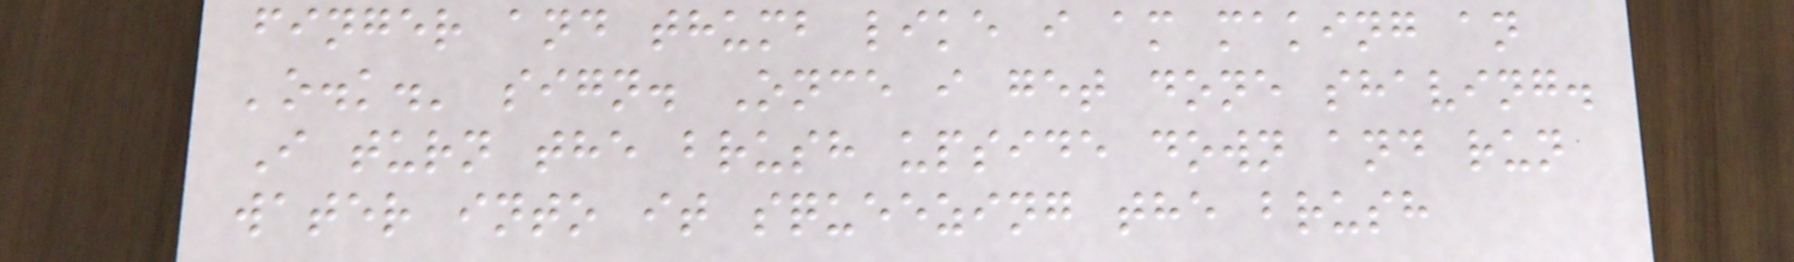finger and thumb like i am making an
'o.k.' sign. Once i get done shaving.
I turn the brush upside down and run
water into it squeezing the brush
